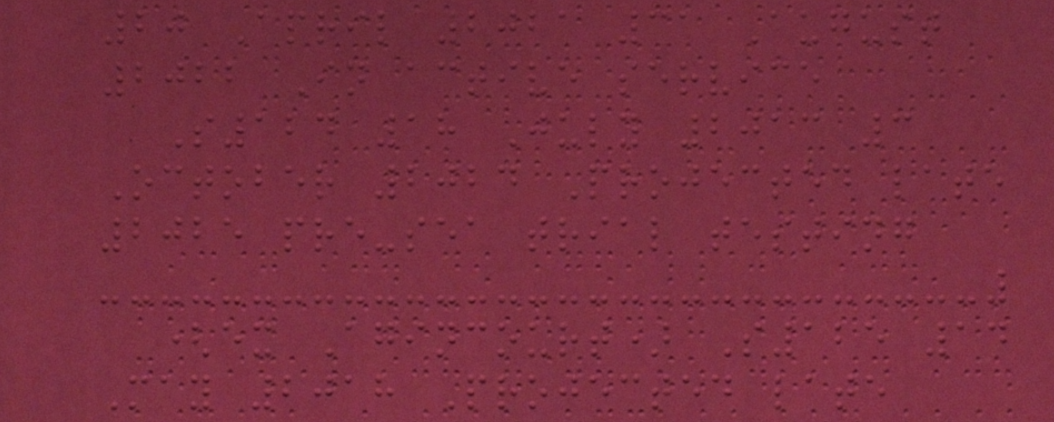20 April 2021 31 August
2022 In active service
S124 18 July 2013 3
October 2024 Projected late
2025 pre-sea trial testing
(ex Agincourt) S125 14
May 2018 Projected late
